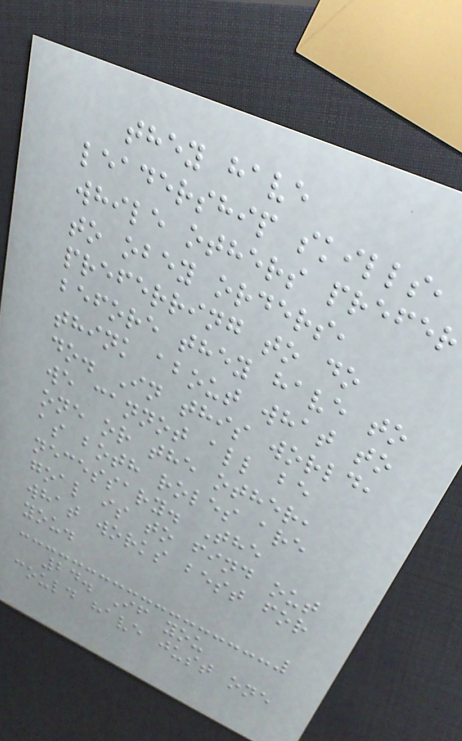they have
leadership skills,
while others prefer
to obey orders,
preferring to do
before they have to
think about what to
do. In this world,
we cannot all be
one or the other,
as both roles are
necessary. The
goal is to find out
what works best for
you.
24. If you
could have just one
